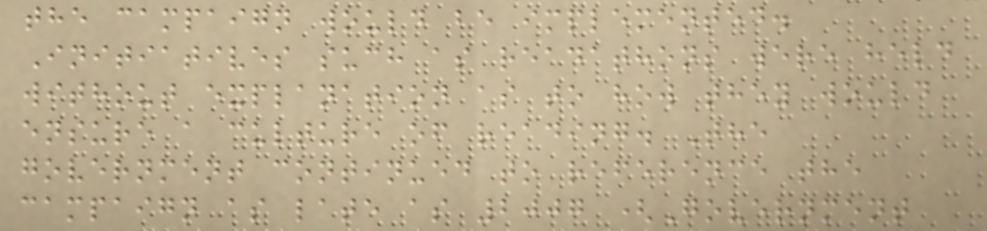the campaign would be implemented.
Initiatives such as readathons were held
without explanation as to how they would
ensure a culture of reading. The
government continued to reference the
campaign as late as 2007 (Government
